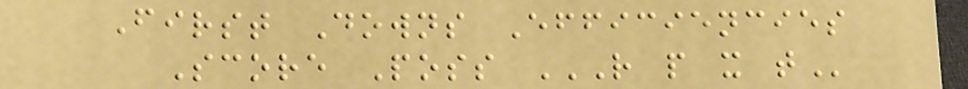First Downs Efficiencies
Score Poss R P X T
